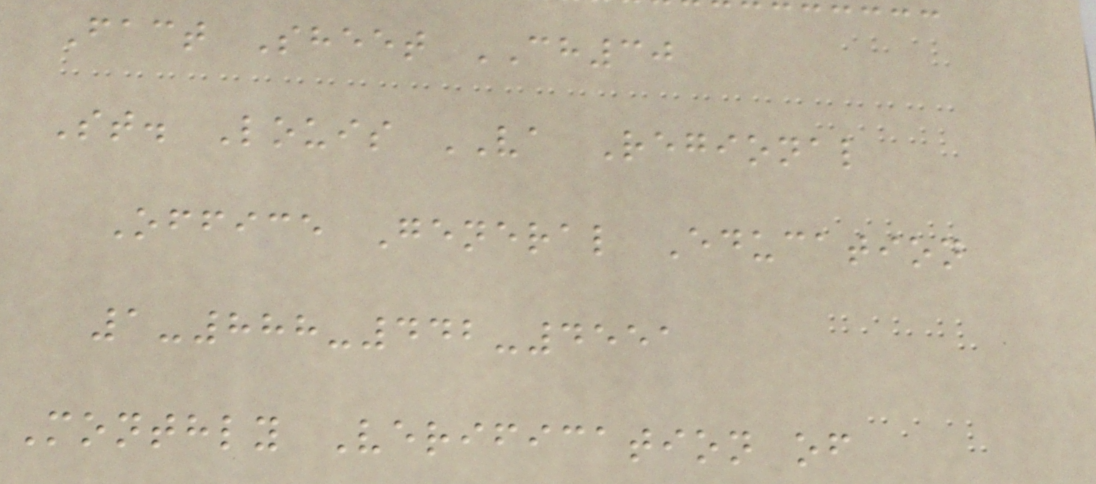Fact Sheet CH30
St. Louis VA Regional
Office General Education
1-888-442-4551
Monthly Verification of
